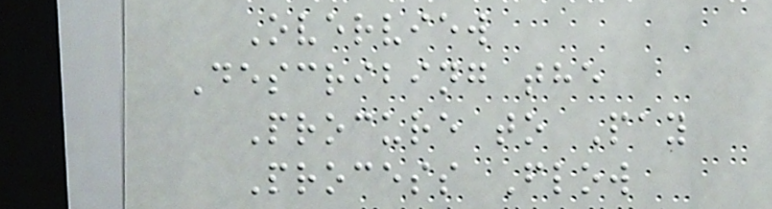Overview
Describing the
Procure to Pay
Process Flow
